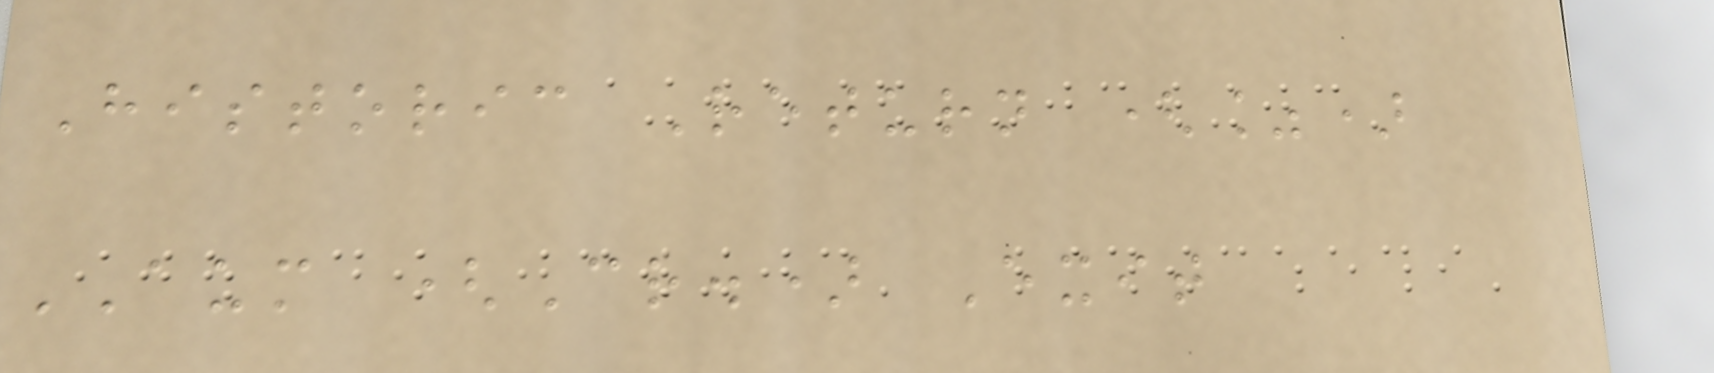Historic Return (%)
AUM (Cr.) Exit
